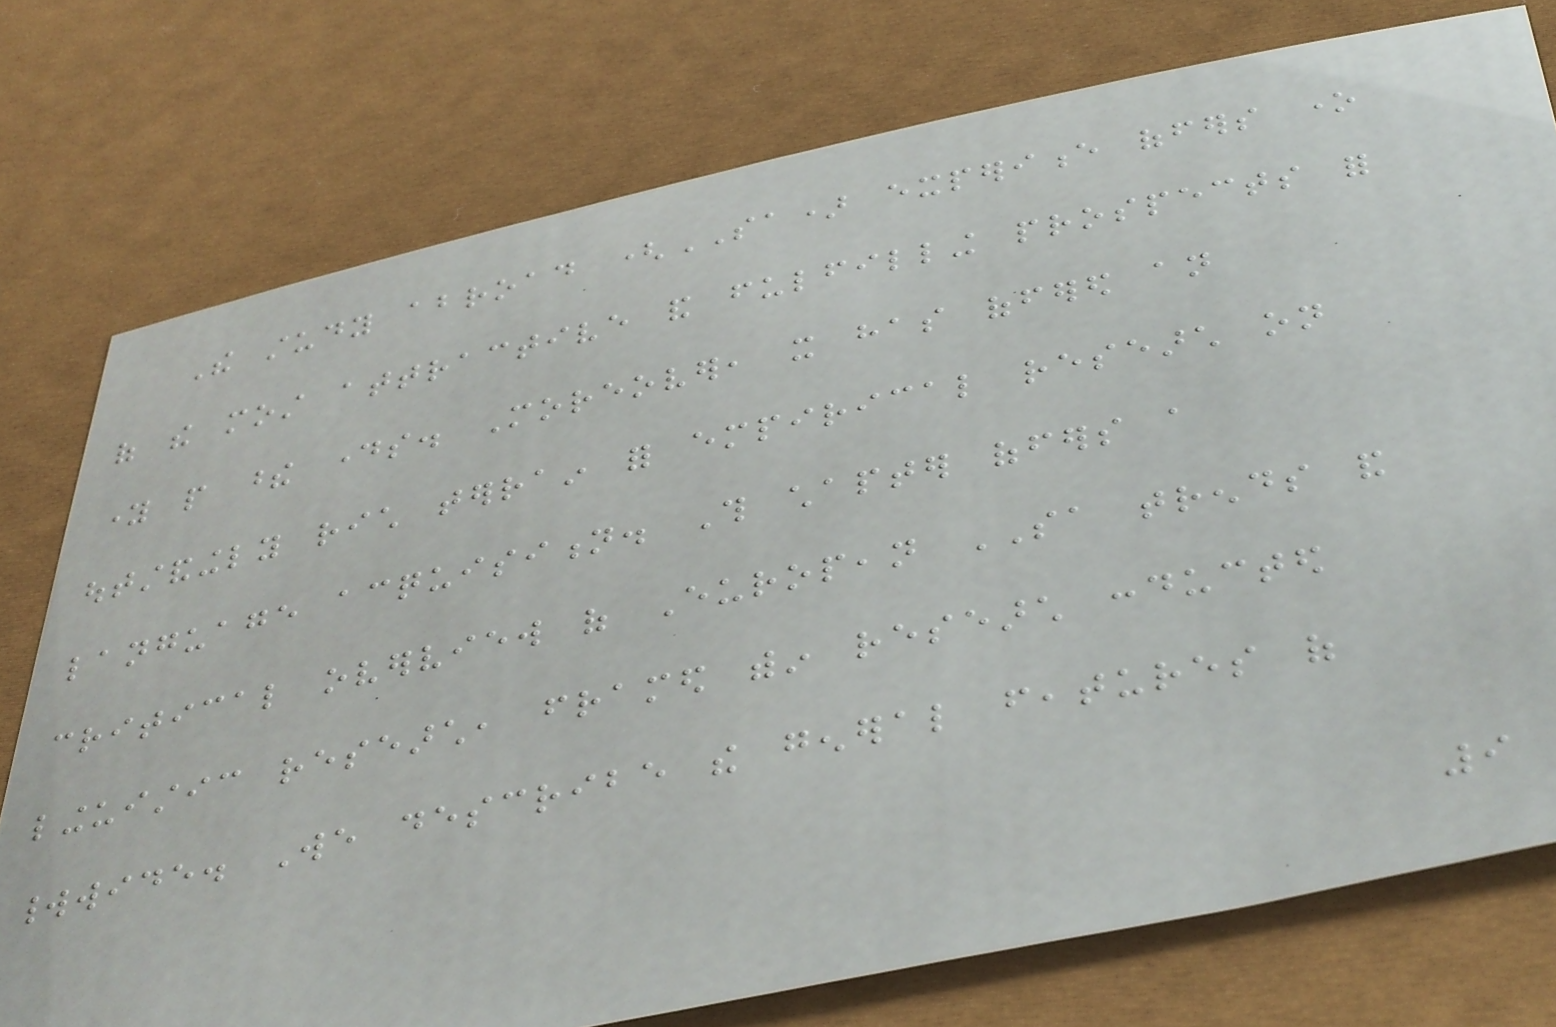The study abroad (SA) experience offers one
of the most attractive and fulfilling prospects for
young people these days. Moreover, it has offered an
outstandingly rich terrain for empirical research on
language acquisition. This chapter offers a
critical overview of European SA trends and
linguistic research, framed within research conducted
worldwide. We describe the general features of
9
